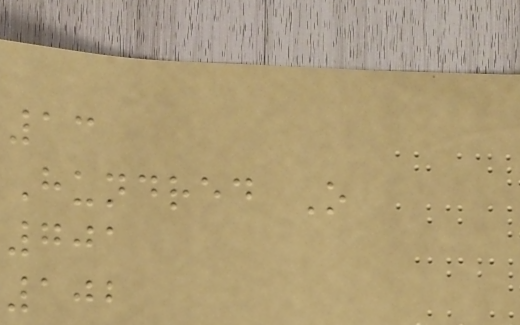13
Hundred O
701
102
